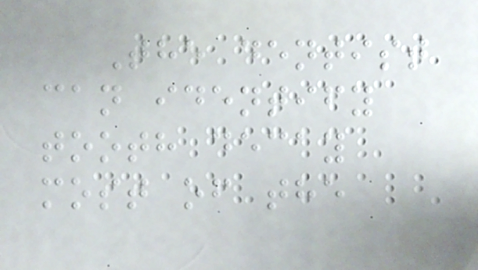The dentist
can identify
tooth decay
most of the
